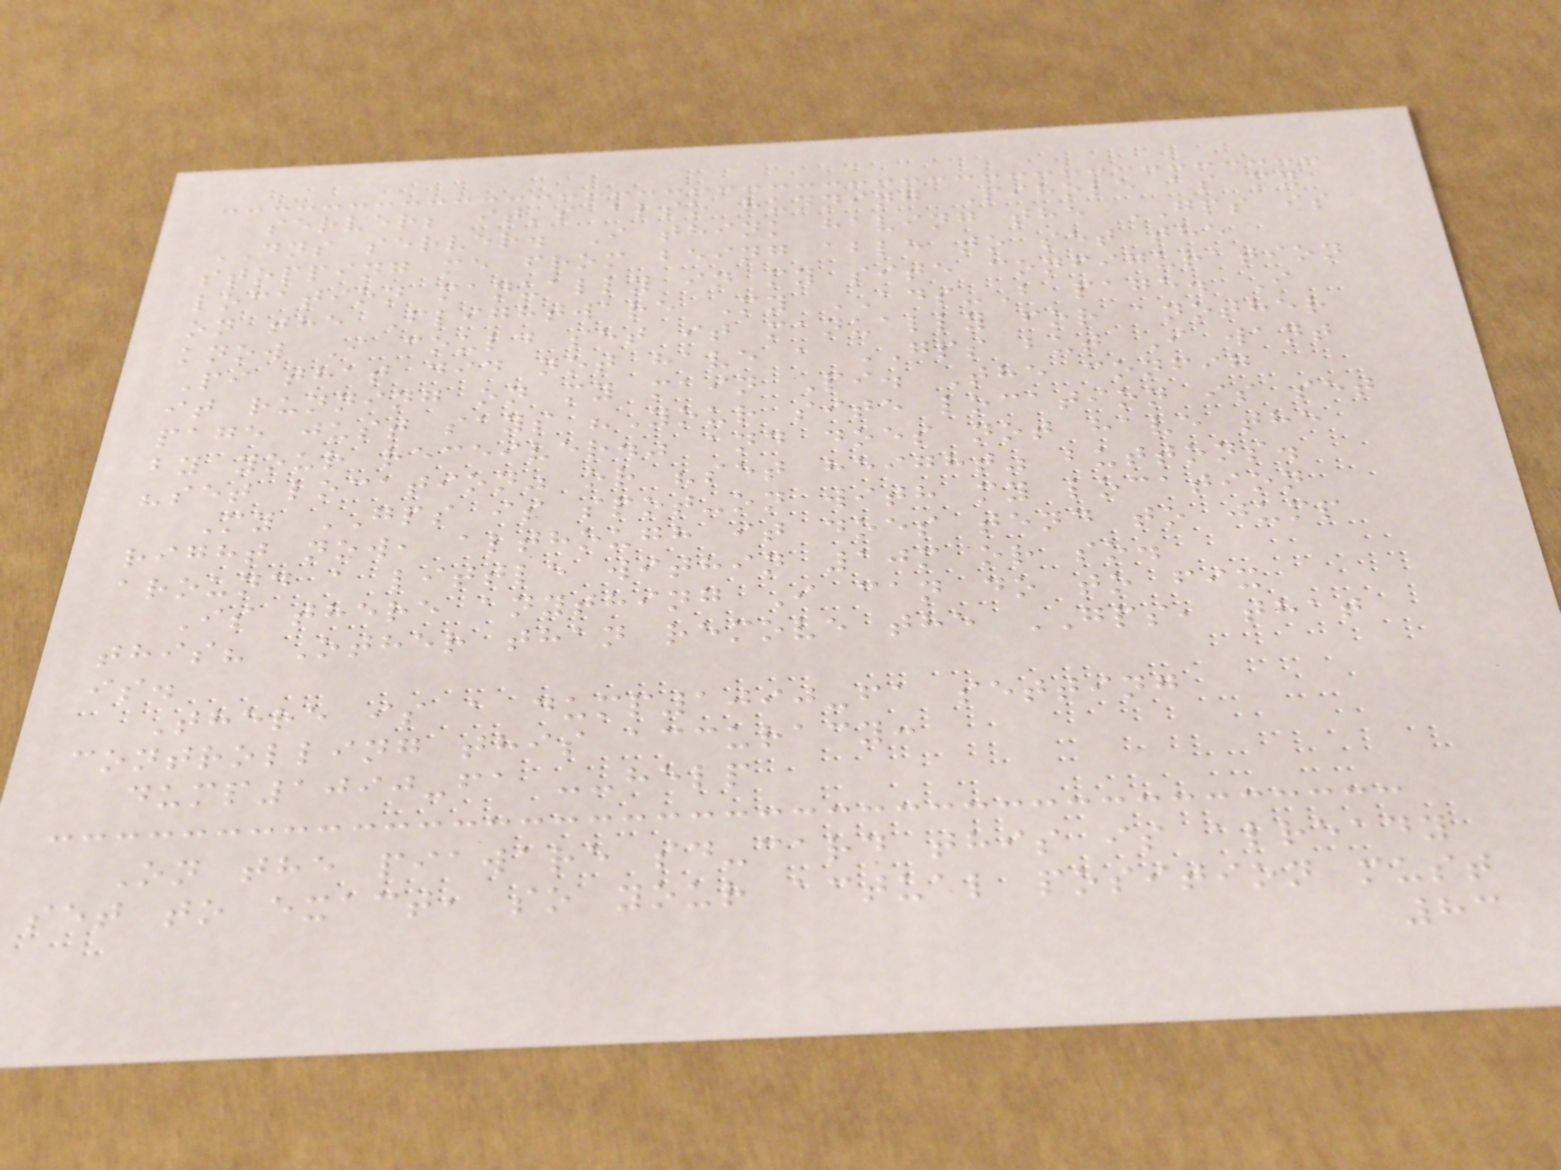server; it's also running Pihole as my
DNS server. I think having the GPS is
stopping me from being able to set the
location manually in my site configuration
on the Flightware My ADS-B page. I
know I could set it manually for another
Pi that did not have a GPS but I want
it running on my main Pi. The config
page just says "Your site location is set
by your receiver." and does not have the
"set location" or "set height" buttons.
My GPS is spot-on with my location
right now, although it does tend to jump
around a little within 10m or so.
Is there anything I can do to fix
this? Other than remove the GPS, that
is.
There is a dump1090-fa setting
controlling this accuracy:
dump1090-fa --help
On the piaware sd-card this is already
set to exact, so your actual position must
83
